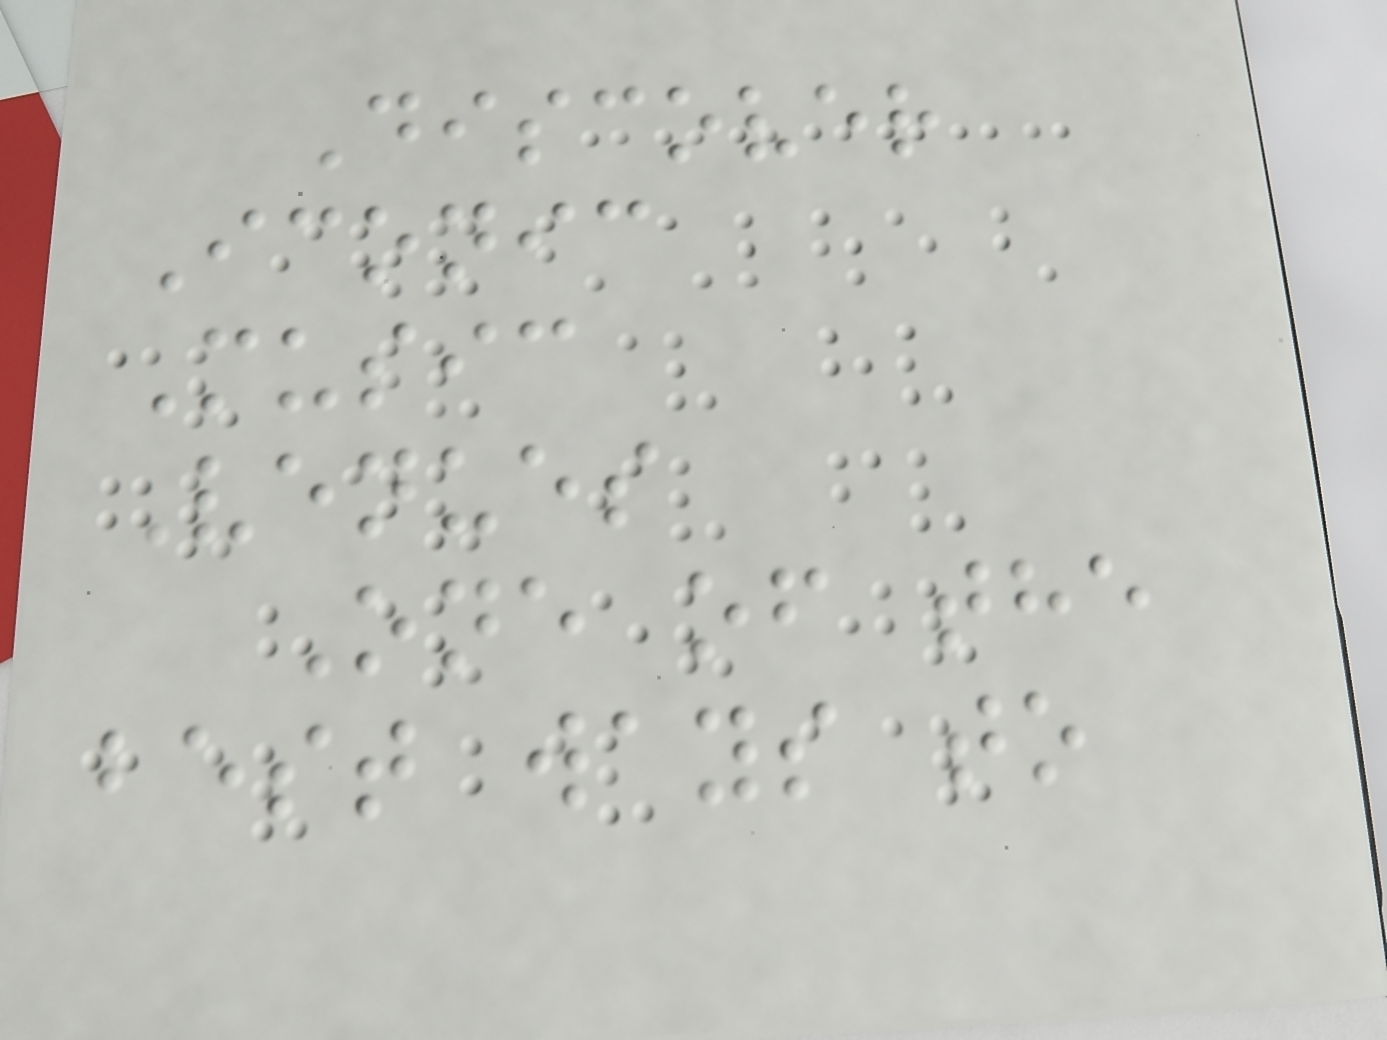Discover
Iconic
Music
Venues
One of the
best ways to
